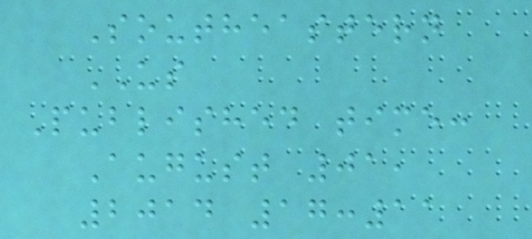Southeastern
US
Published time:
August 01,
2014 17:11
